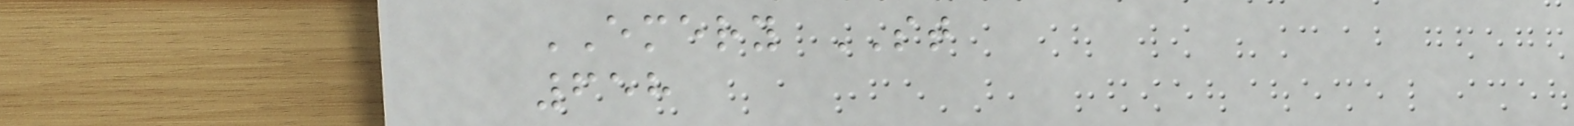EMERY ST
658
